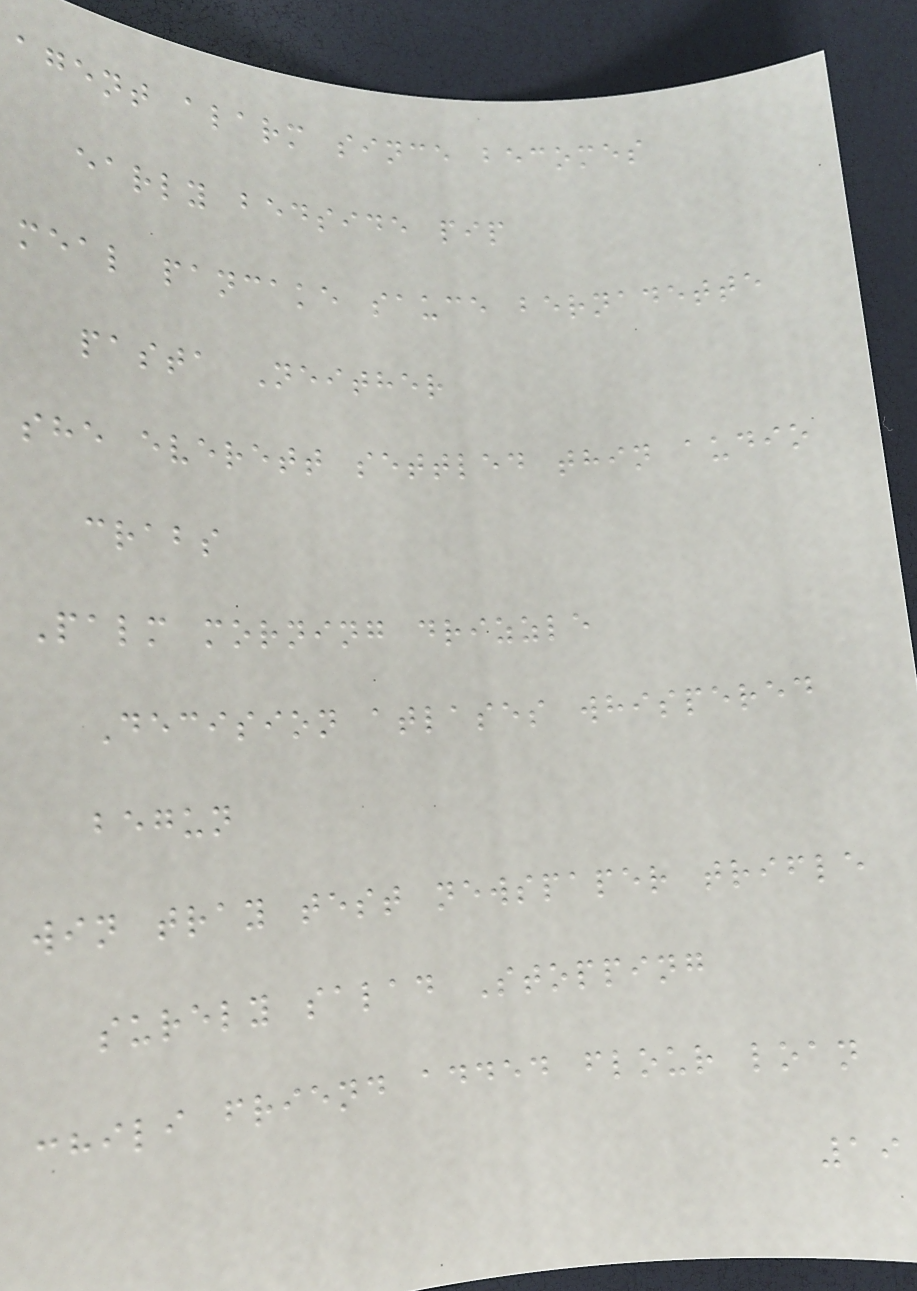agent alarm since becomes
early bedside pip
meal pancake sauce bernadette
pasta Neither
she everett settled thin audio
crabs
Palm morning drizzle
Decision atlases whispered
begun
win tray test newspaper trifle
surely salad Stopping
chili friend added flour loan
19
